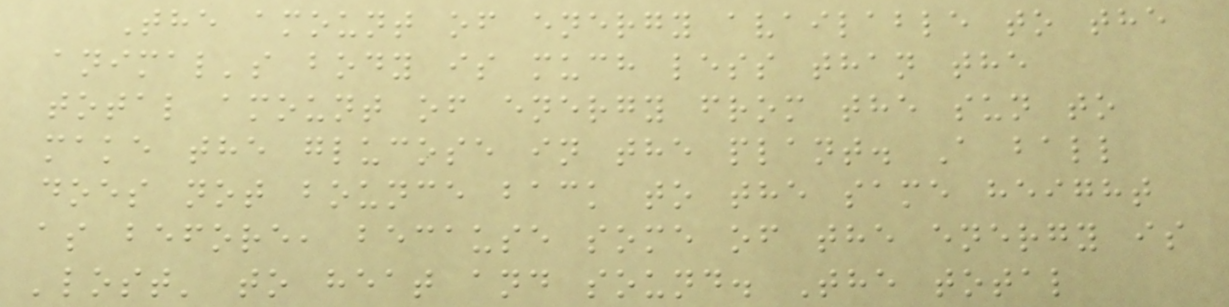The amount of energy available to the
animal's body is much less than the
total amount of energy from the sun to
make the glucose in the plant. A ball
does not bounce back to the same height
as before, because some of the energy is
'lost' to heat and sound. The total
